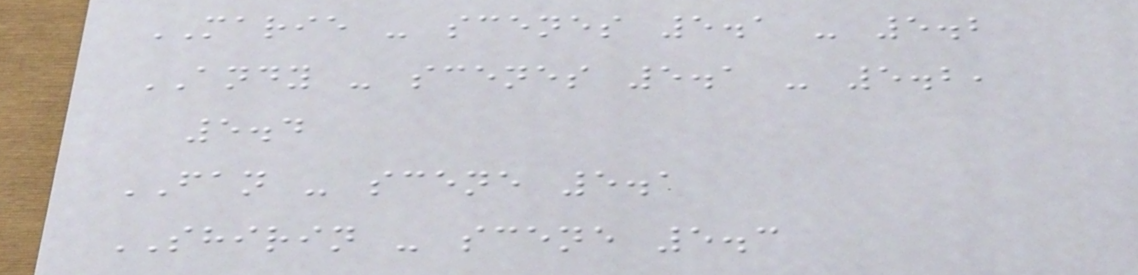MARIE - scenes 5.1 - 5.2
ANDY - scenes 5.1 - 5.2,
5.4
FAN - scene 5.1
SHIRIN - scene 5.3
